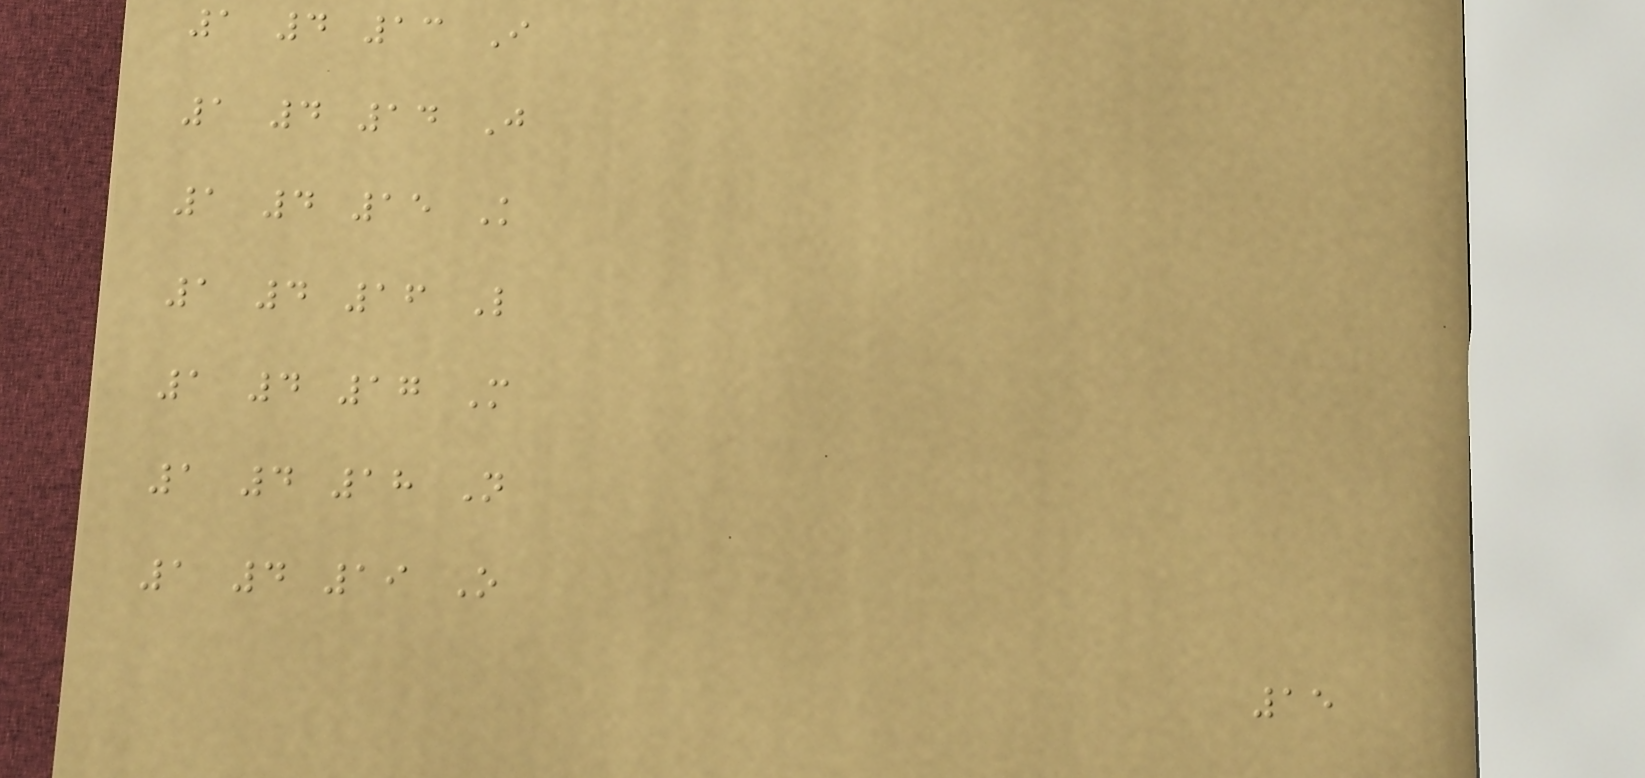1 4 13 I
1 4 14 J
1 4 15 K
1 4 16 L
1 4 17 M
1 4 18 N
1 4 19 O
15
